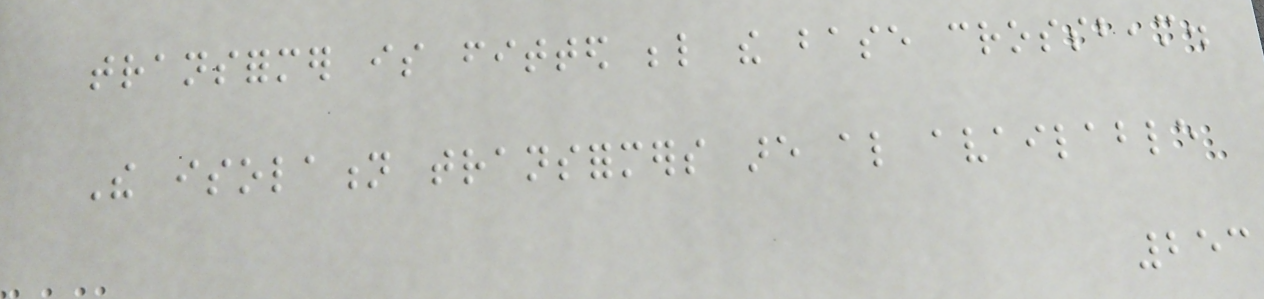transformer is fitted below the base crossbeam.
The isolation transformers are also available
253
